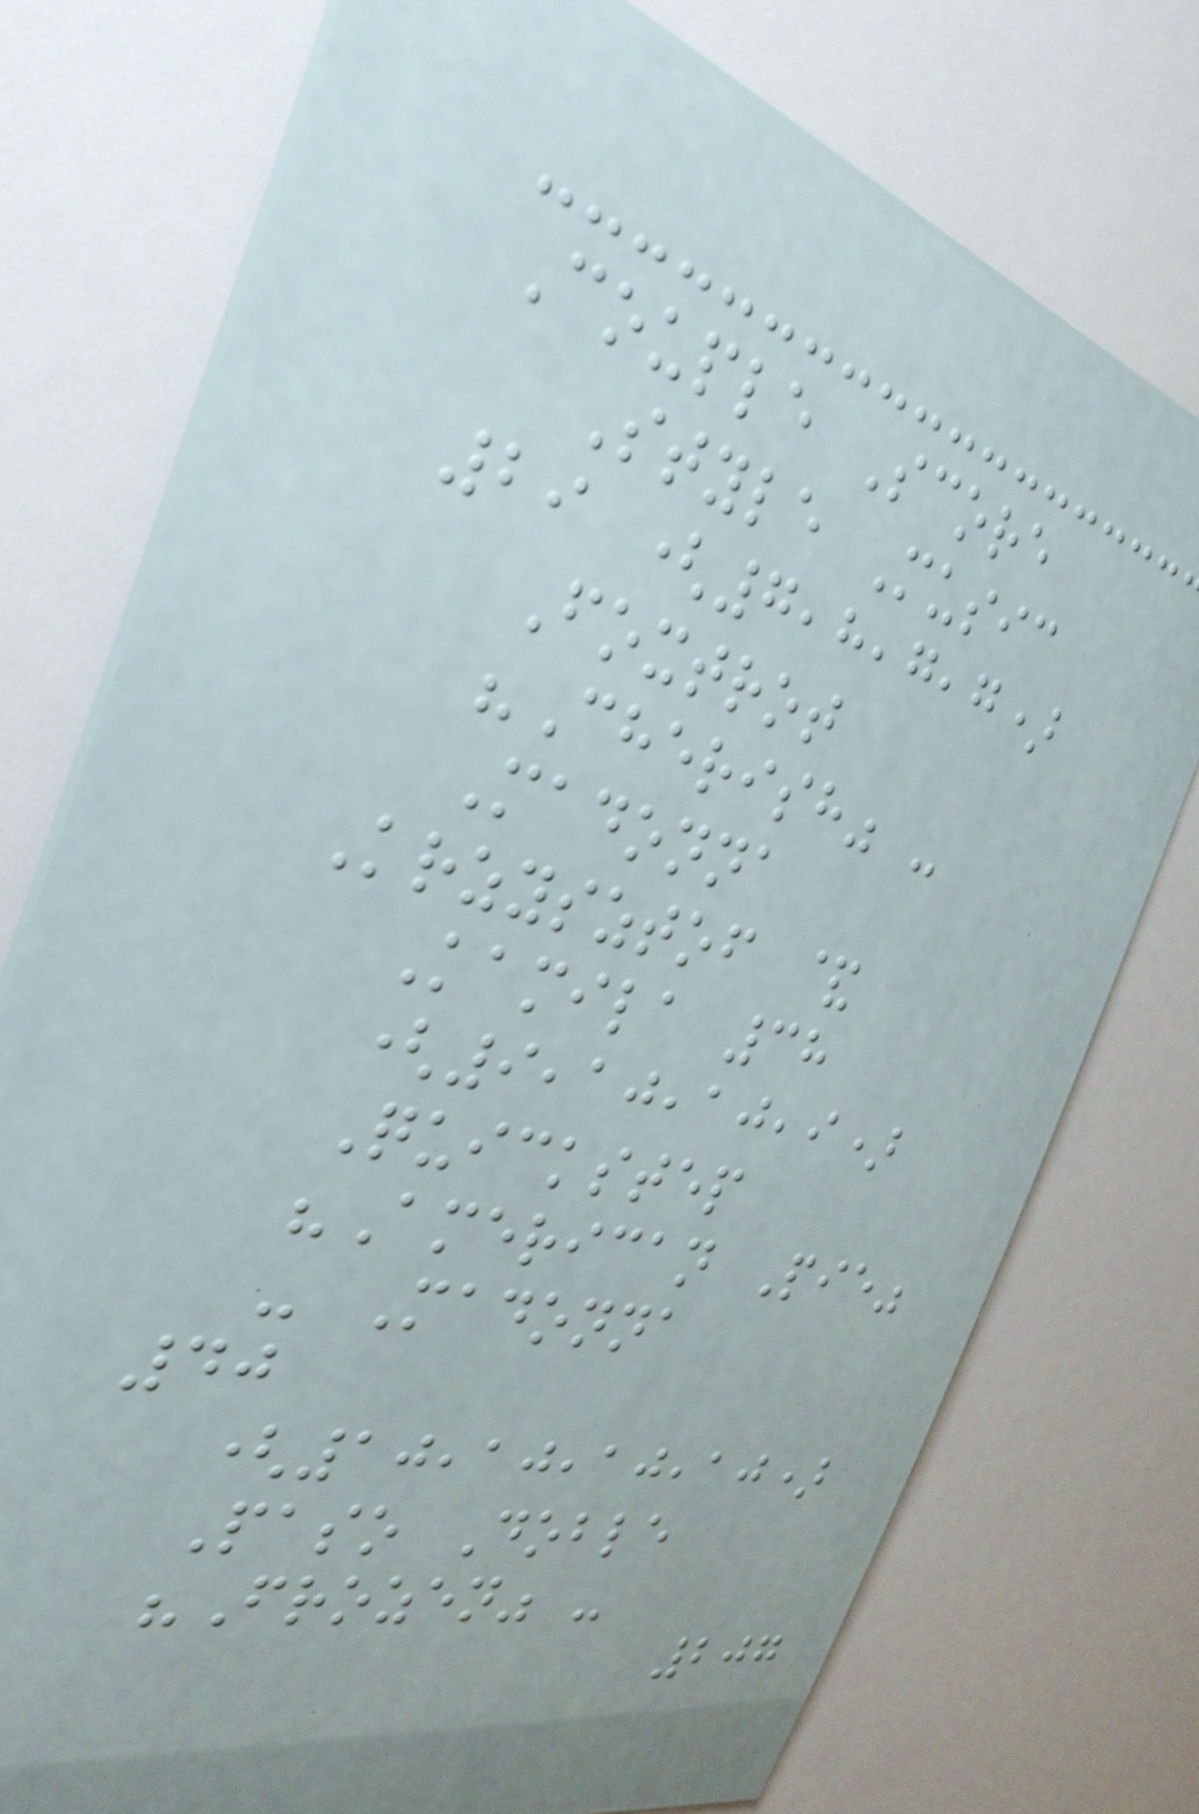Couple Score
Style Music
29 (7,8,7,7)
Foxtrot
"Cherish" -
Madonna
Krzysztof &
Kamila 38
(9,10,10,9)
Quickstep
"American Pie"
- Madonna
40
(10,10,10,10)
Paso Doble
"Frozen" -
207
